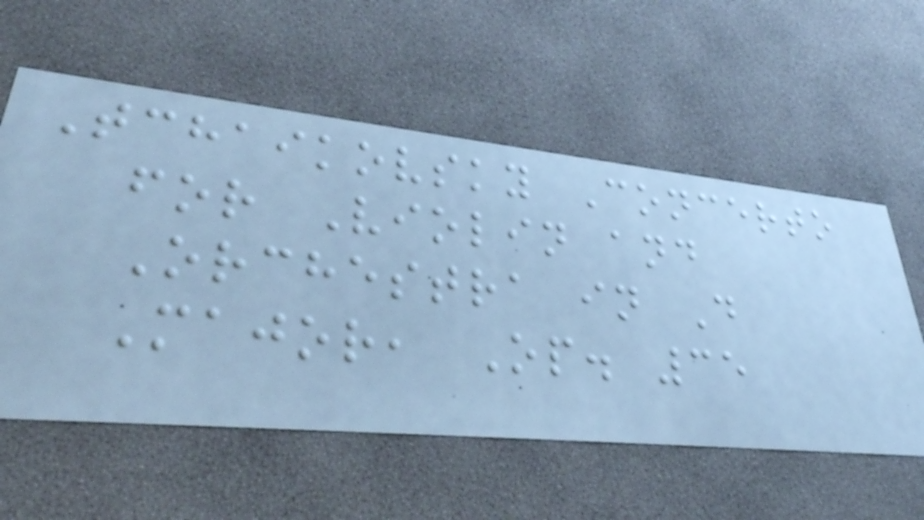Tchaikovsky Concerto
for Violin and
Orchestra in D
Major, Op. 35
